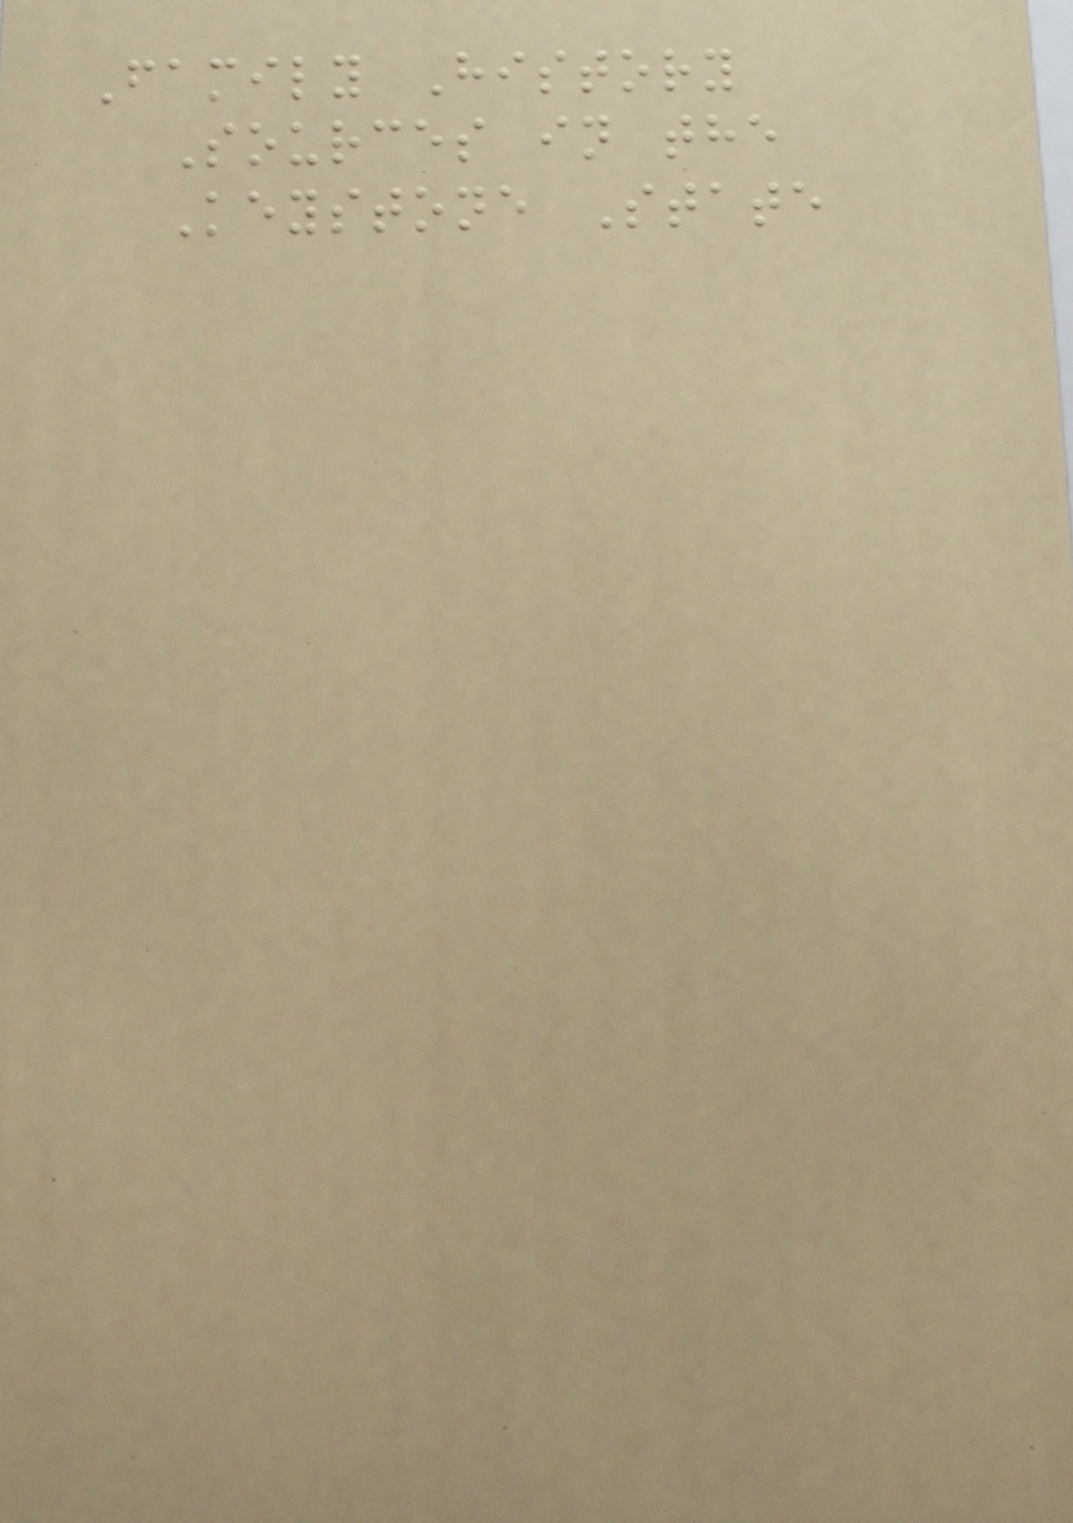Family History
Sources in the
Keystone State
